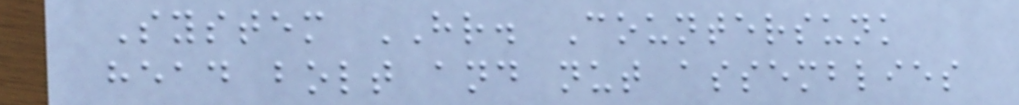System HR. Countersunk
head bolt and nut assemblies
